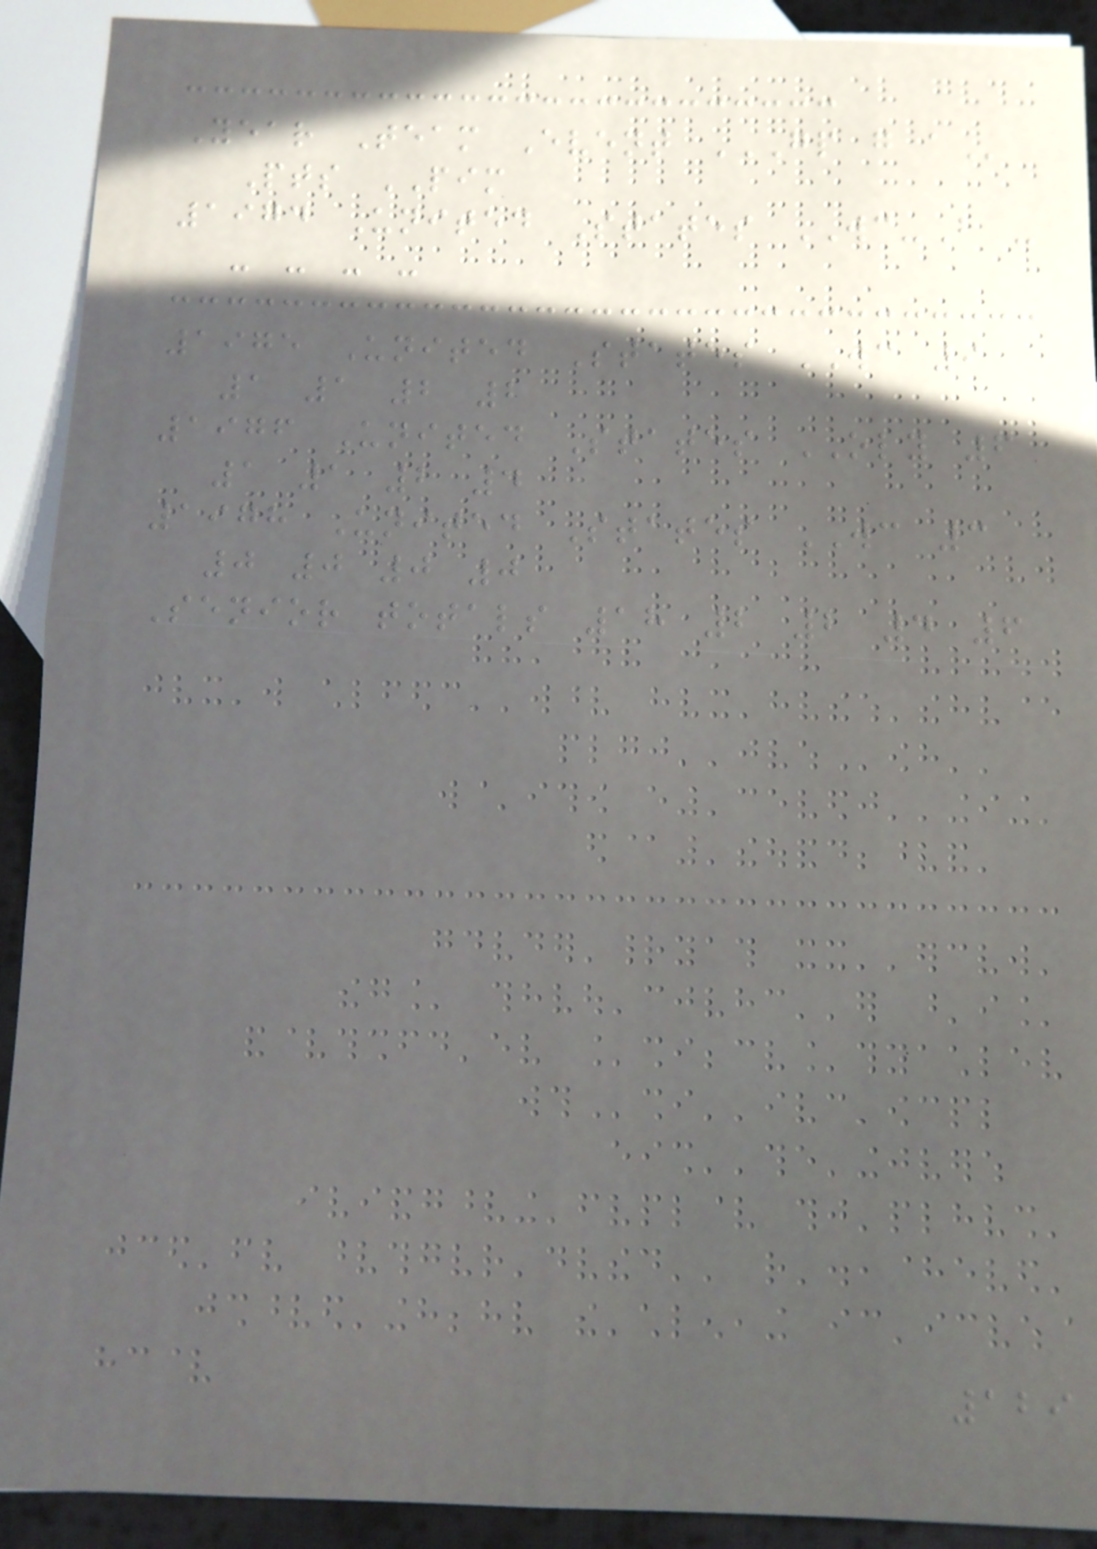Year Team Event GP G A
Pts PIM
1974 United States WC-B -
- - - -
1975 United States WC 9
1 1 2 2
1976 United States OLY 6
1 1 2 4
1978 United States WC 3
0 0 0 0
Senior totals 18 2 2 4 6
129
